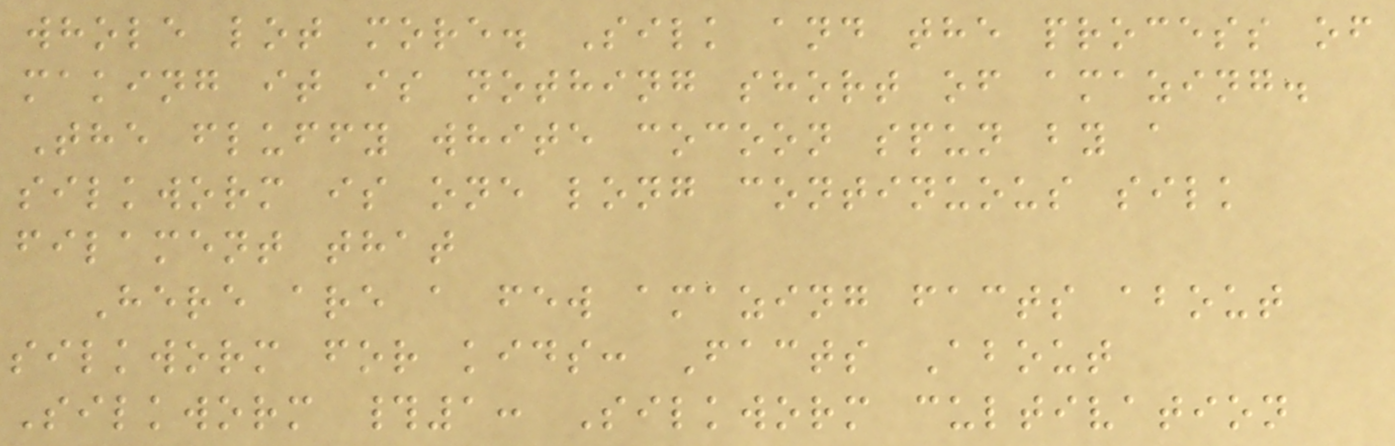whole lot more. Silk and the process of
making it is nothing short of amazing.
The fluffy white cocoon spun by a
silkworm is one long continuous silk
filament that
Here are a few amazing facts about
silkworm for kids: Facts About
Silkworm #1: Silkworm cultivation
